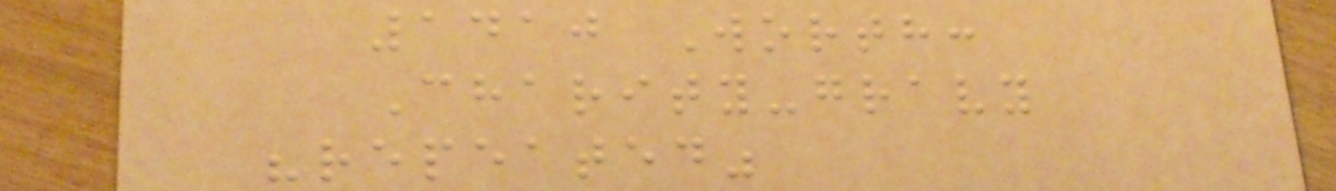1410 Worth:
Charity-gravy
"repeated"
